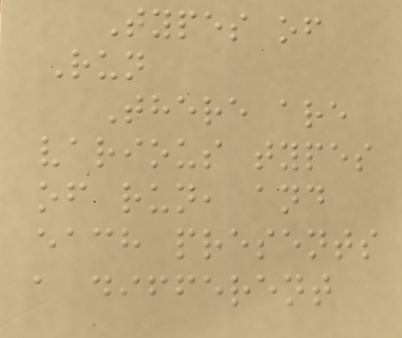Types of
Run
There are
various types
of run, and
each presents
a different
